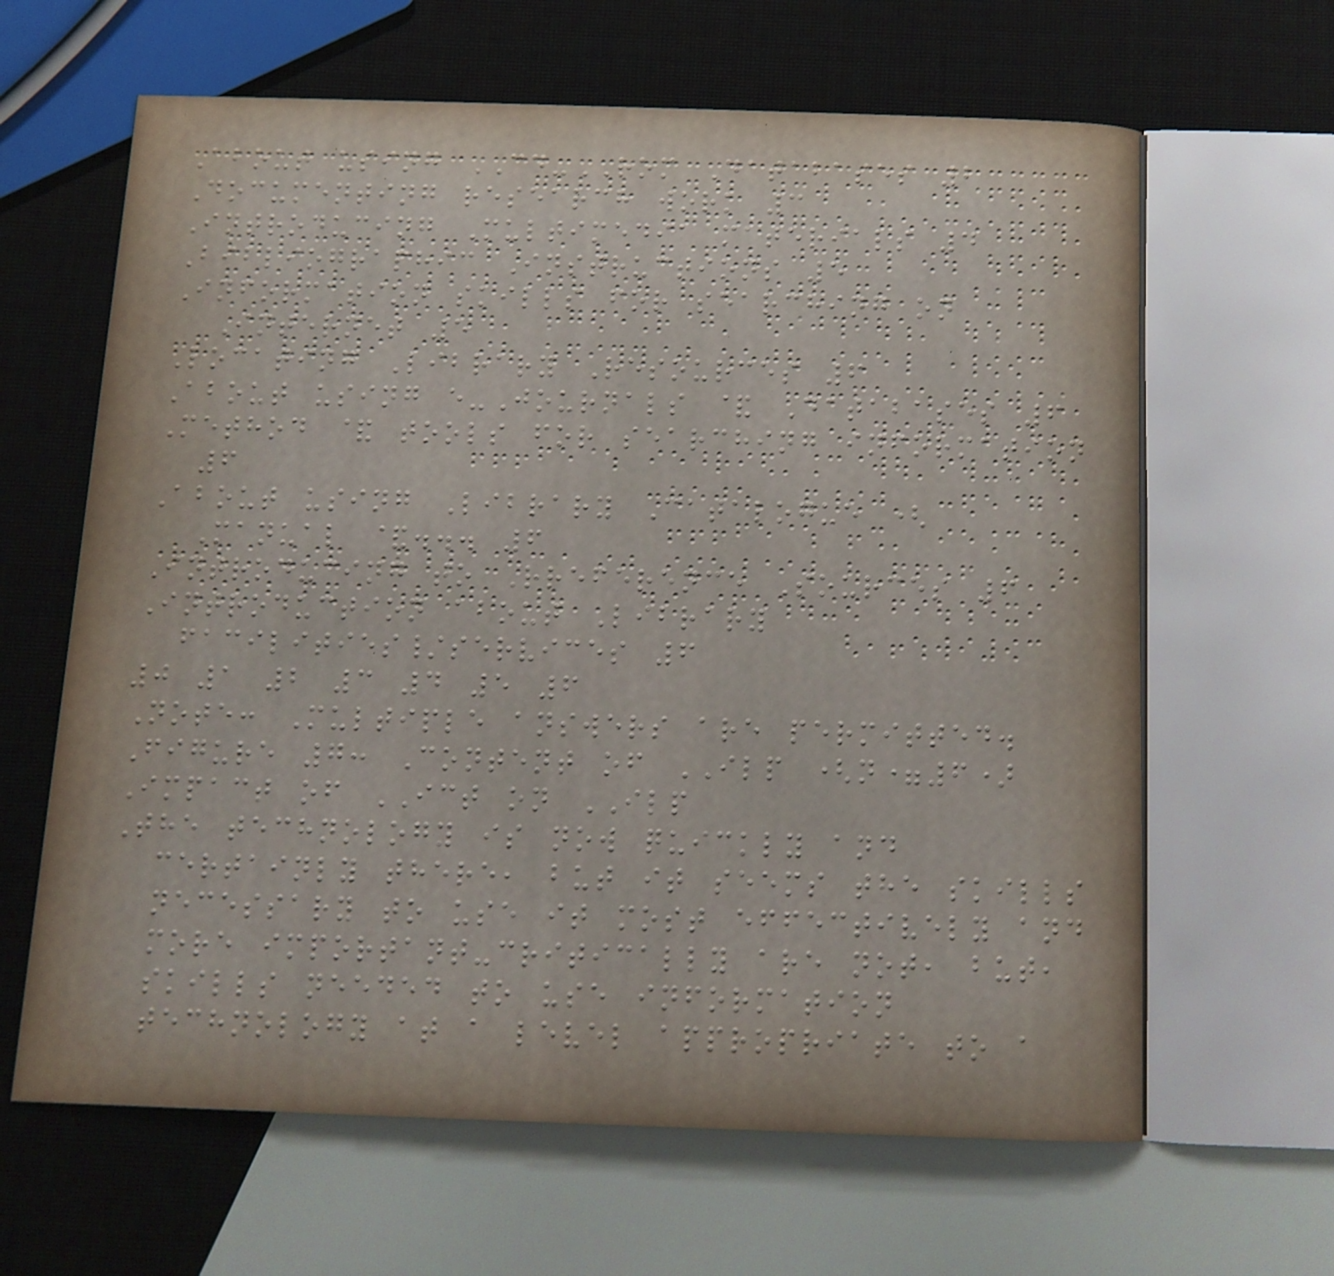About using CD-ROM Databases 2
Documenting research work 3
Introducing Multimedia materials 4
Bibliographic Instructions 5
Information skills for searching on
Internet 5
Locating Library Resources 6
About using e-Journals & Databases 6
Method & tools for searching information
6
About using Library Catalogue (
Manual &... 6
Introducing to Rreference Sources 6
Introduction about Library
facilities/services 6
0 1 2 3 4 5 6
Note: Multiple answers are permitted.
Figure 7: Content of ILP (n=6)
Impact of ICT on ILP
The technology is now quickly and
certainly there, but it seems the skills
necessary to use it most effectively and
more important-critically are not, but,
skills needed to use information
technology at a level appropriate to a
